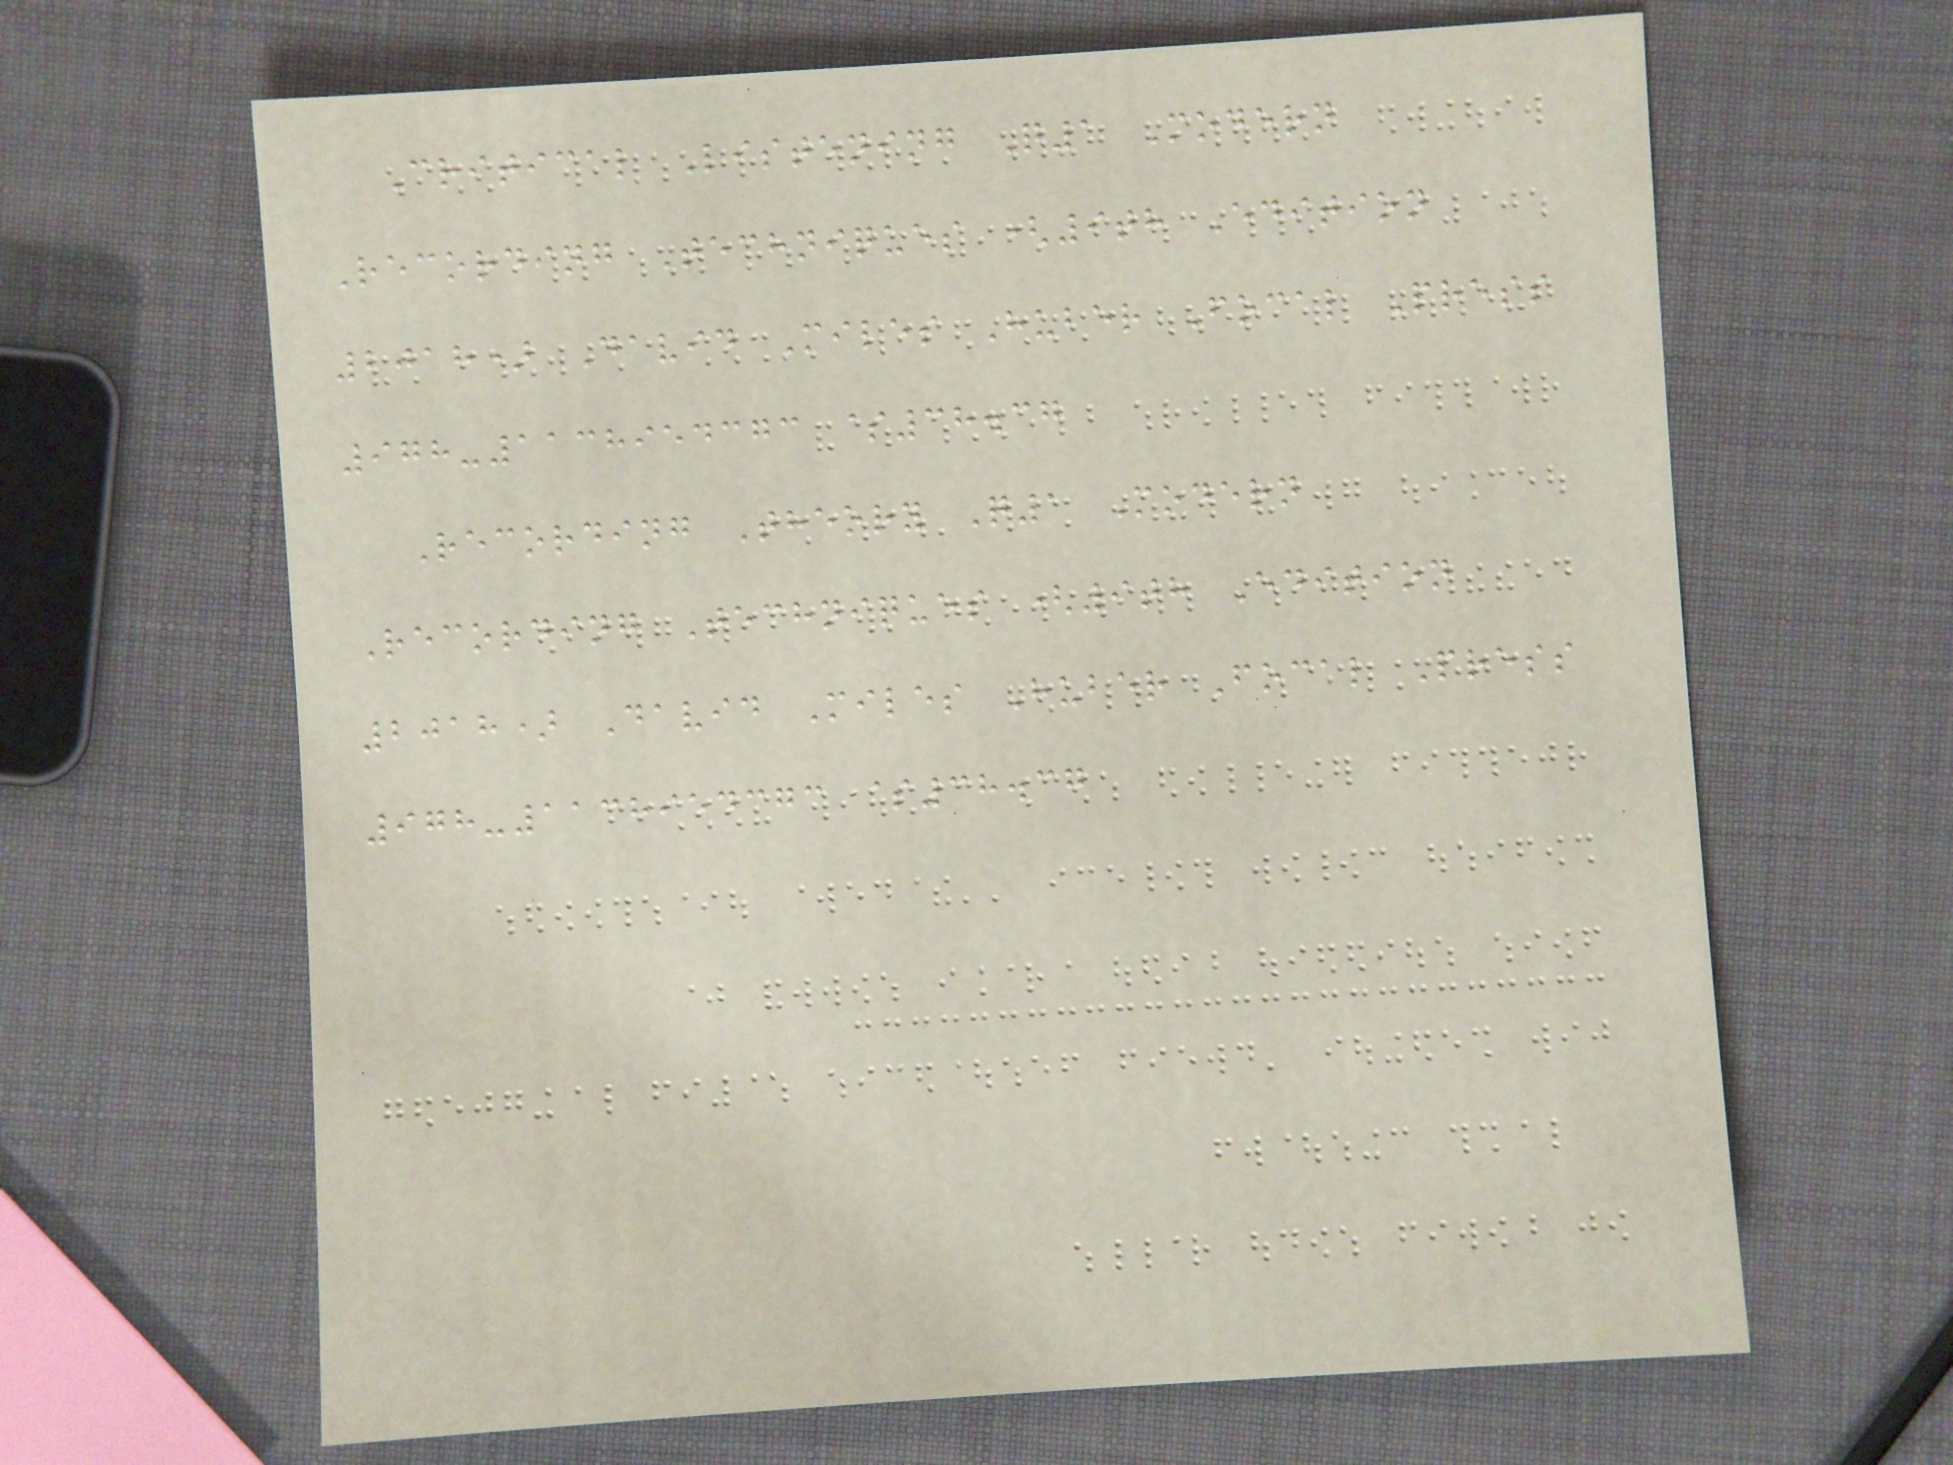Critical Listening Q1 Modern
Recording Techniques (9th Edition
2018) David Miles Huber Focal Press
978-1138954373 $38.37
Recording Theory Q1 Modern
Recording Techniques (9th Edition
2018) David Miles Huber Focal Press
978-1138954373 $38.37
